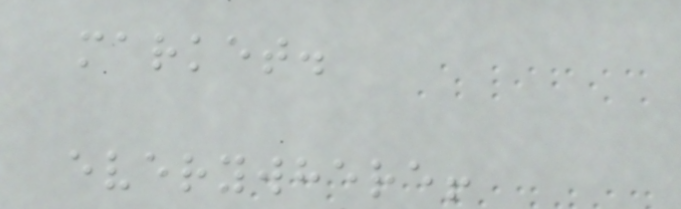market.
everywhere!
